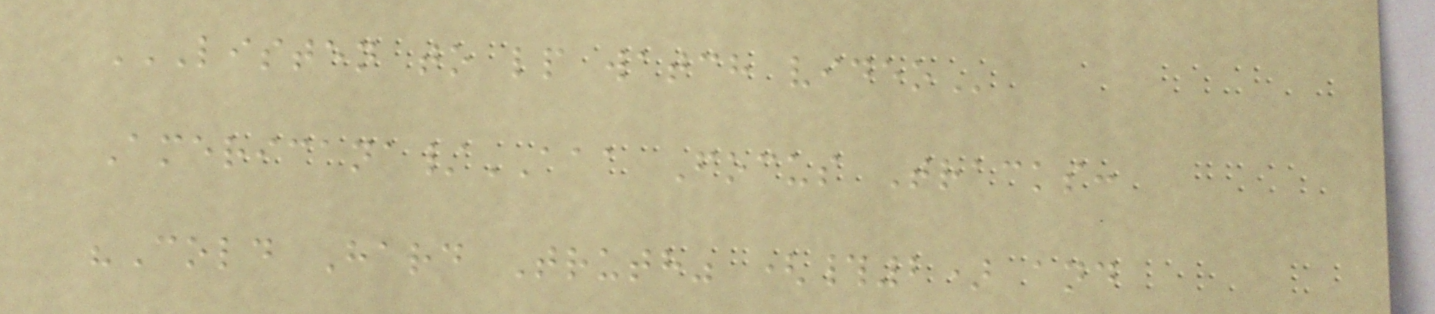LISTEN TO LP WATCH VIDEO
Americana/AAA Focus Tracks:
"Cold Hard Truth" (#2) and
